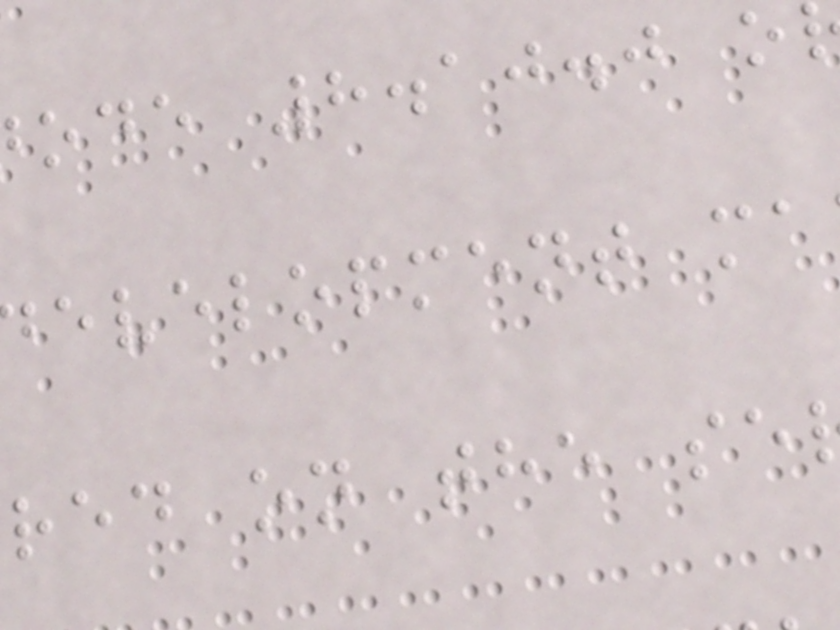ode 8.10.0 o
evelopment ma
red on the se
